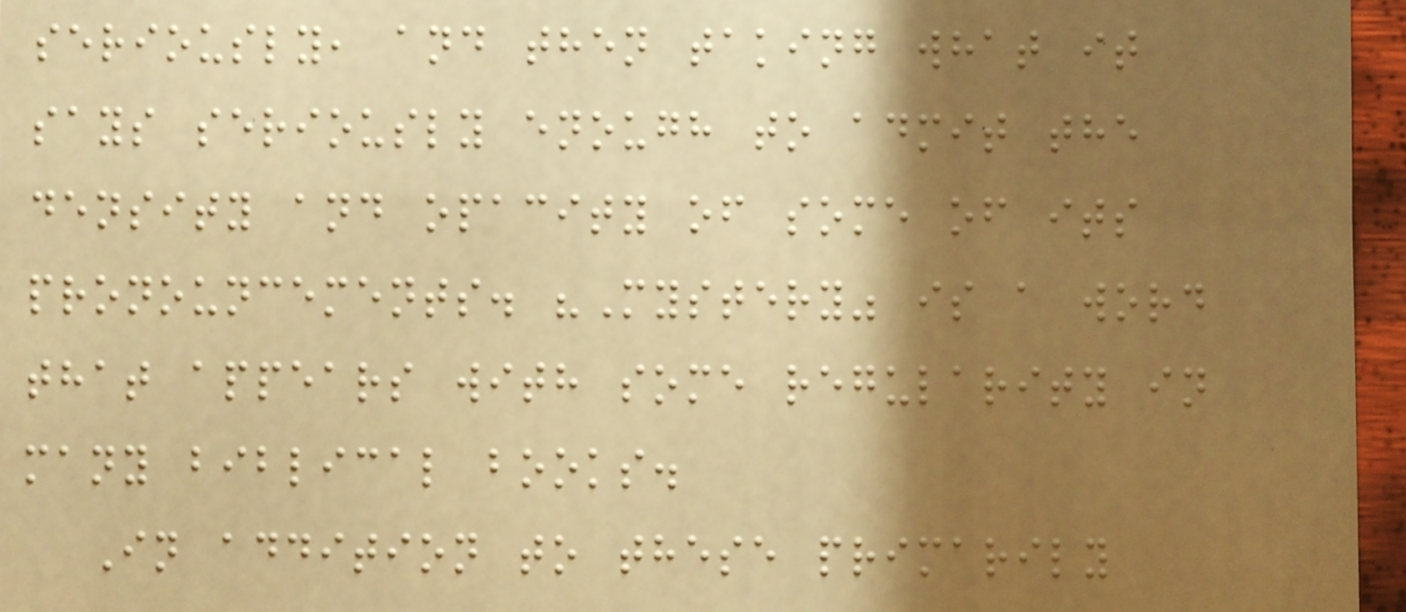seriously, and then taking what it
says seriously enough to admit the
density and opacity of some of its
pronouncements. "Mystery" is a word
that appears with some regularity in
many biblical books.
In addition to these primarily
